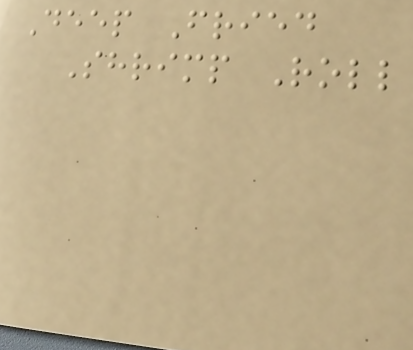Deep Fried
Shrimp Roll
